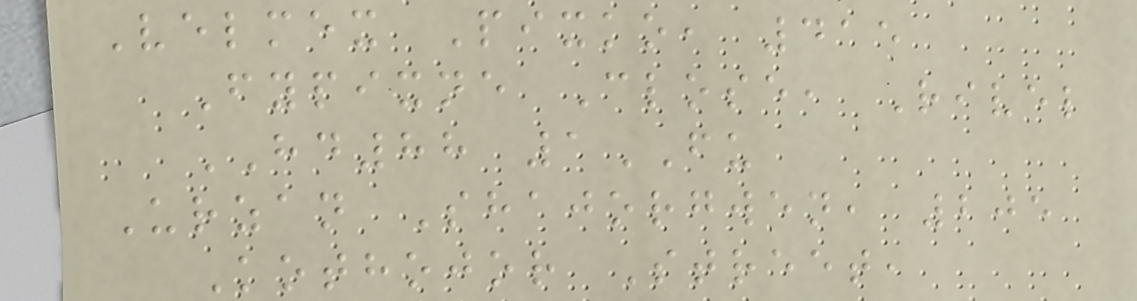Velmex Pixko, 415
Fypixne Close, Rivel
HD88 1FU
Urzan Shajorgwen, 205
Kothojor Street,
